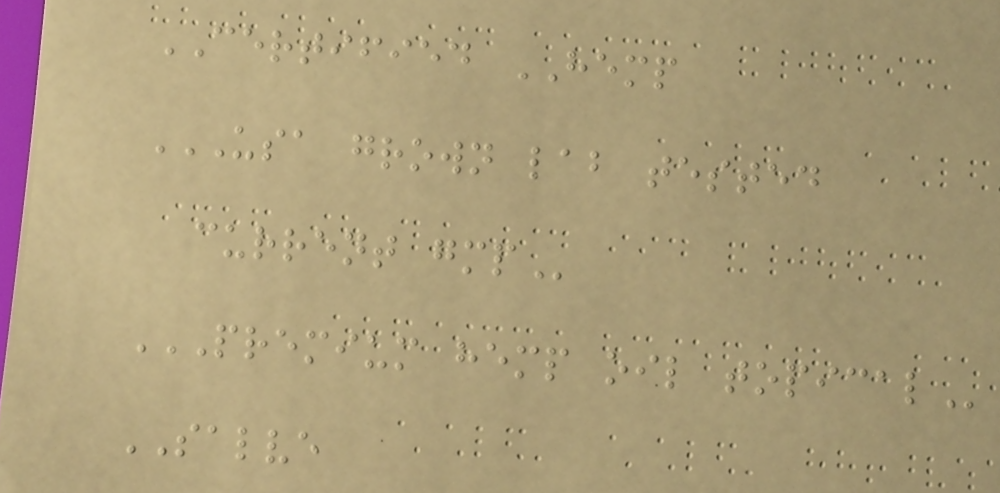CERTIFIED HEMP
USA GROWN LAB TESTED
CURRENT GMP
PREMIUM HEMP OIL TOPICAL
SALVE
